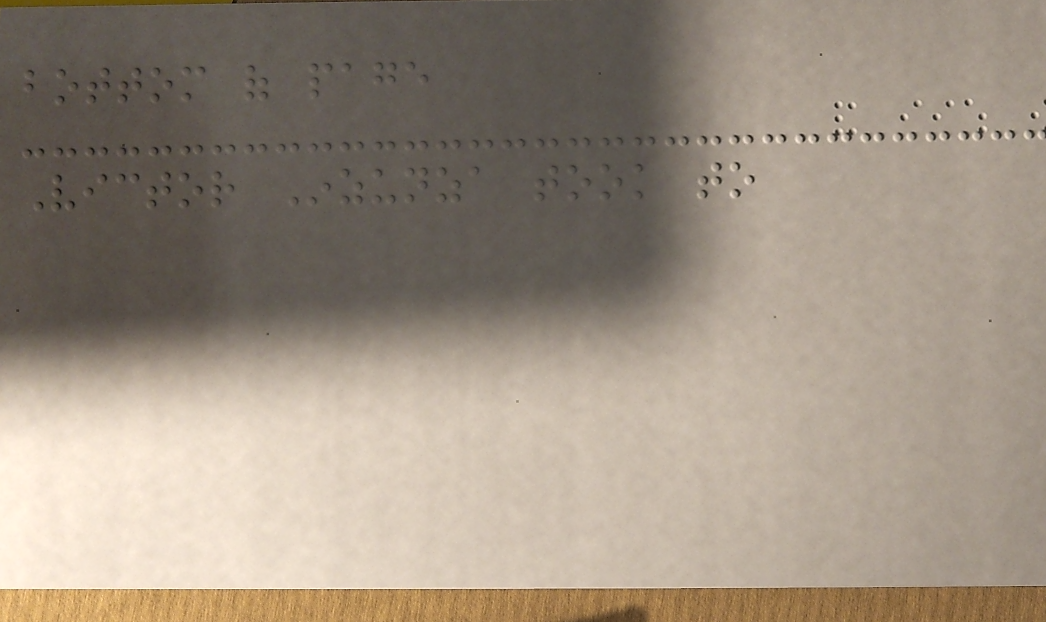bottom of page
Victor Inzunza took to
